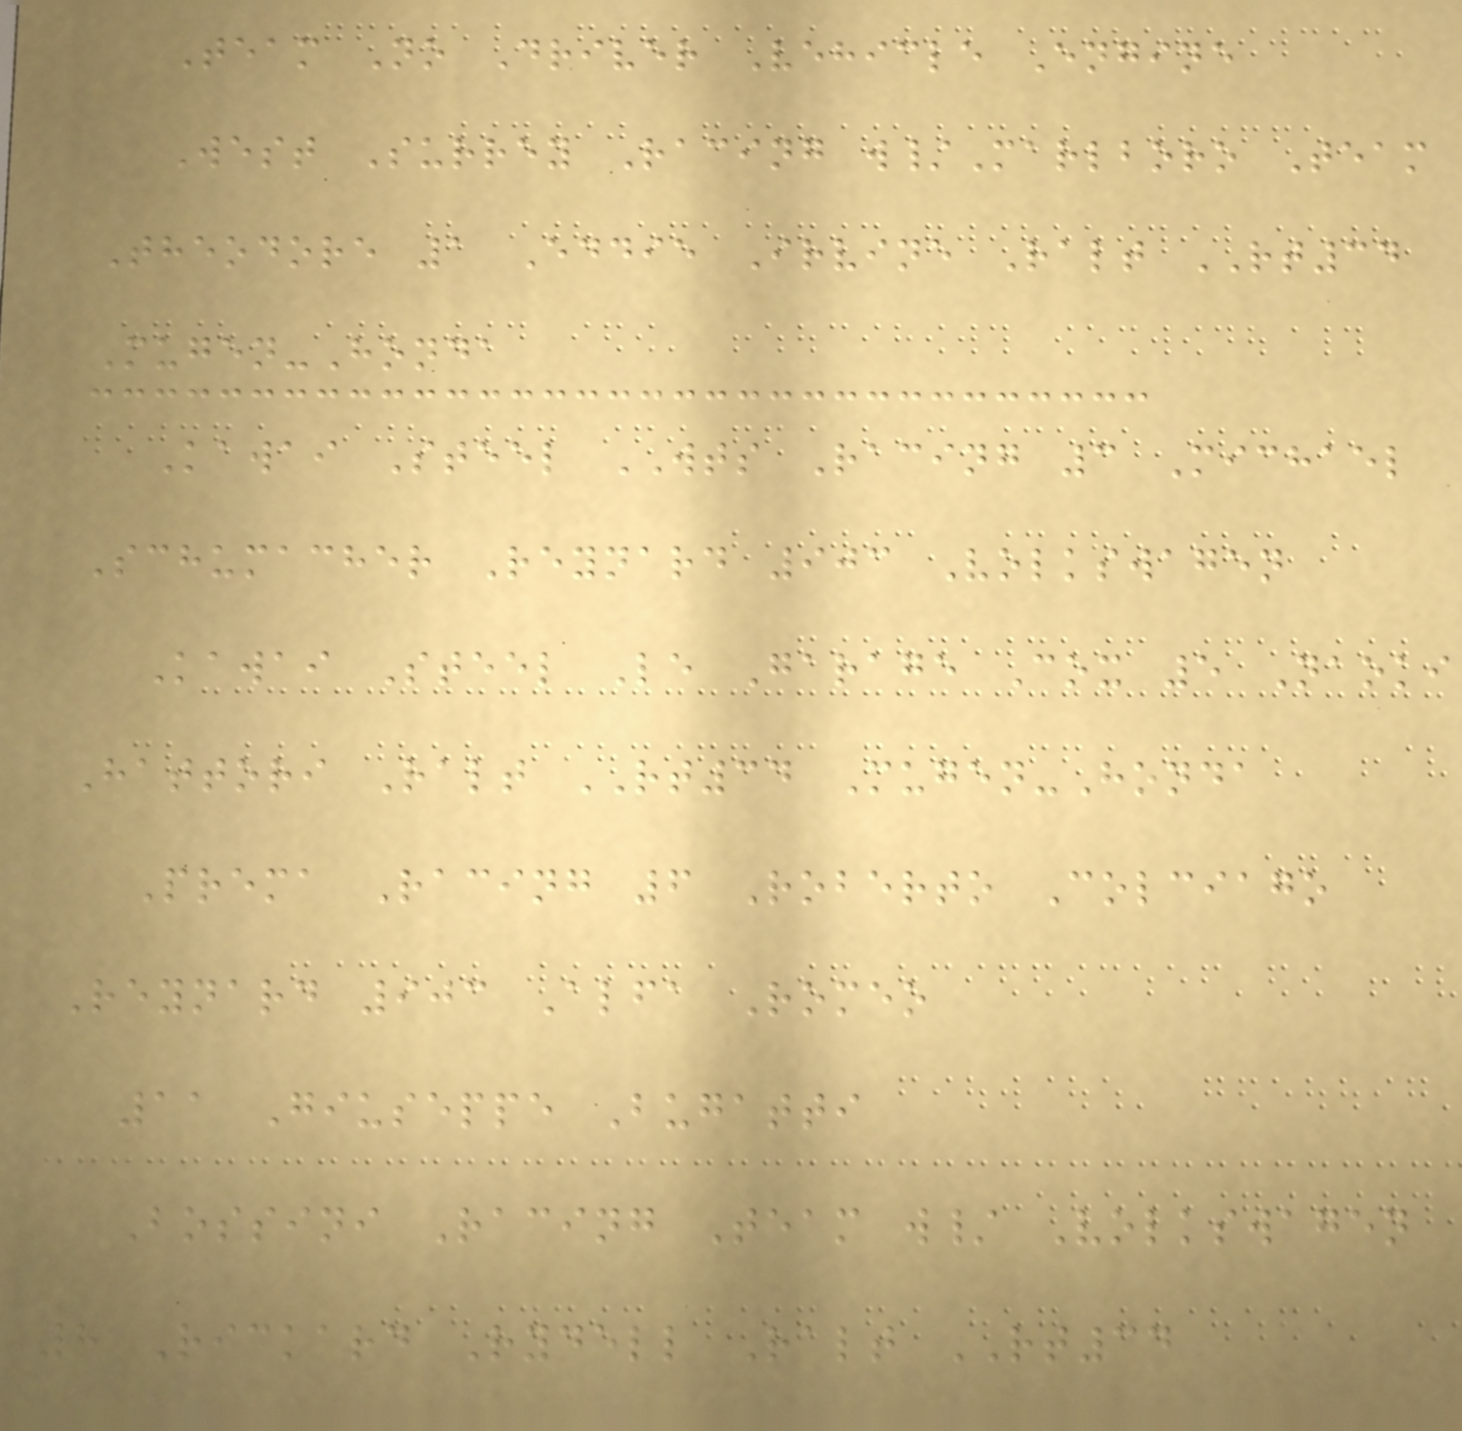Team No Driver Vehicle Engine
West Surrey Racing w/Marlboro Team
Theodore 1 Eddie Irvine Ralt RT34
Mugen-Honda
Kawai Steel WTS Racing 3 Michael
Schumacher Reynard 903 Volkswagen
Kawai Steel Le Garage Cox 5 Naoki
Hattori Ralt RT34 Mugen-Honda
Prema Racing 6 Roberto Colciago
Reynard 903 Alfa Romeo
11 Giuseppe Bugatti
Bossini Racing Team w/ Volkswagen
8 Rickard Rydell Ralt RT34
